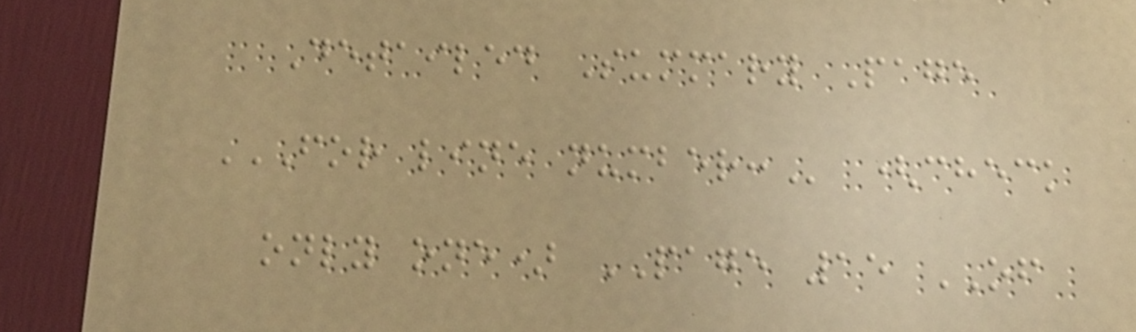Detailed Summary Page
FOR LINE NUMBER: (check
only one) PAGE 15 OF
